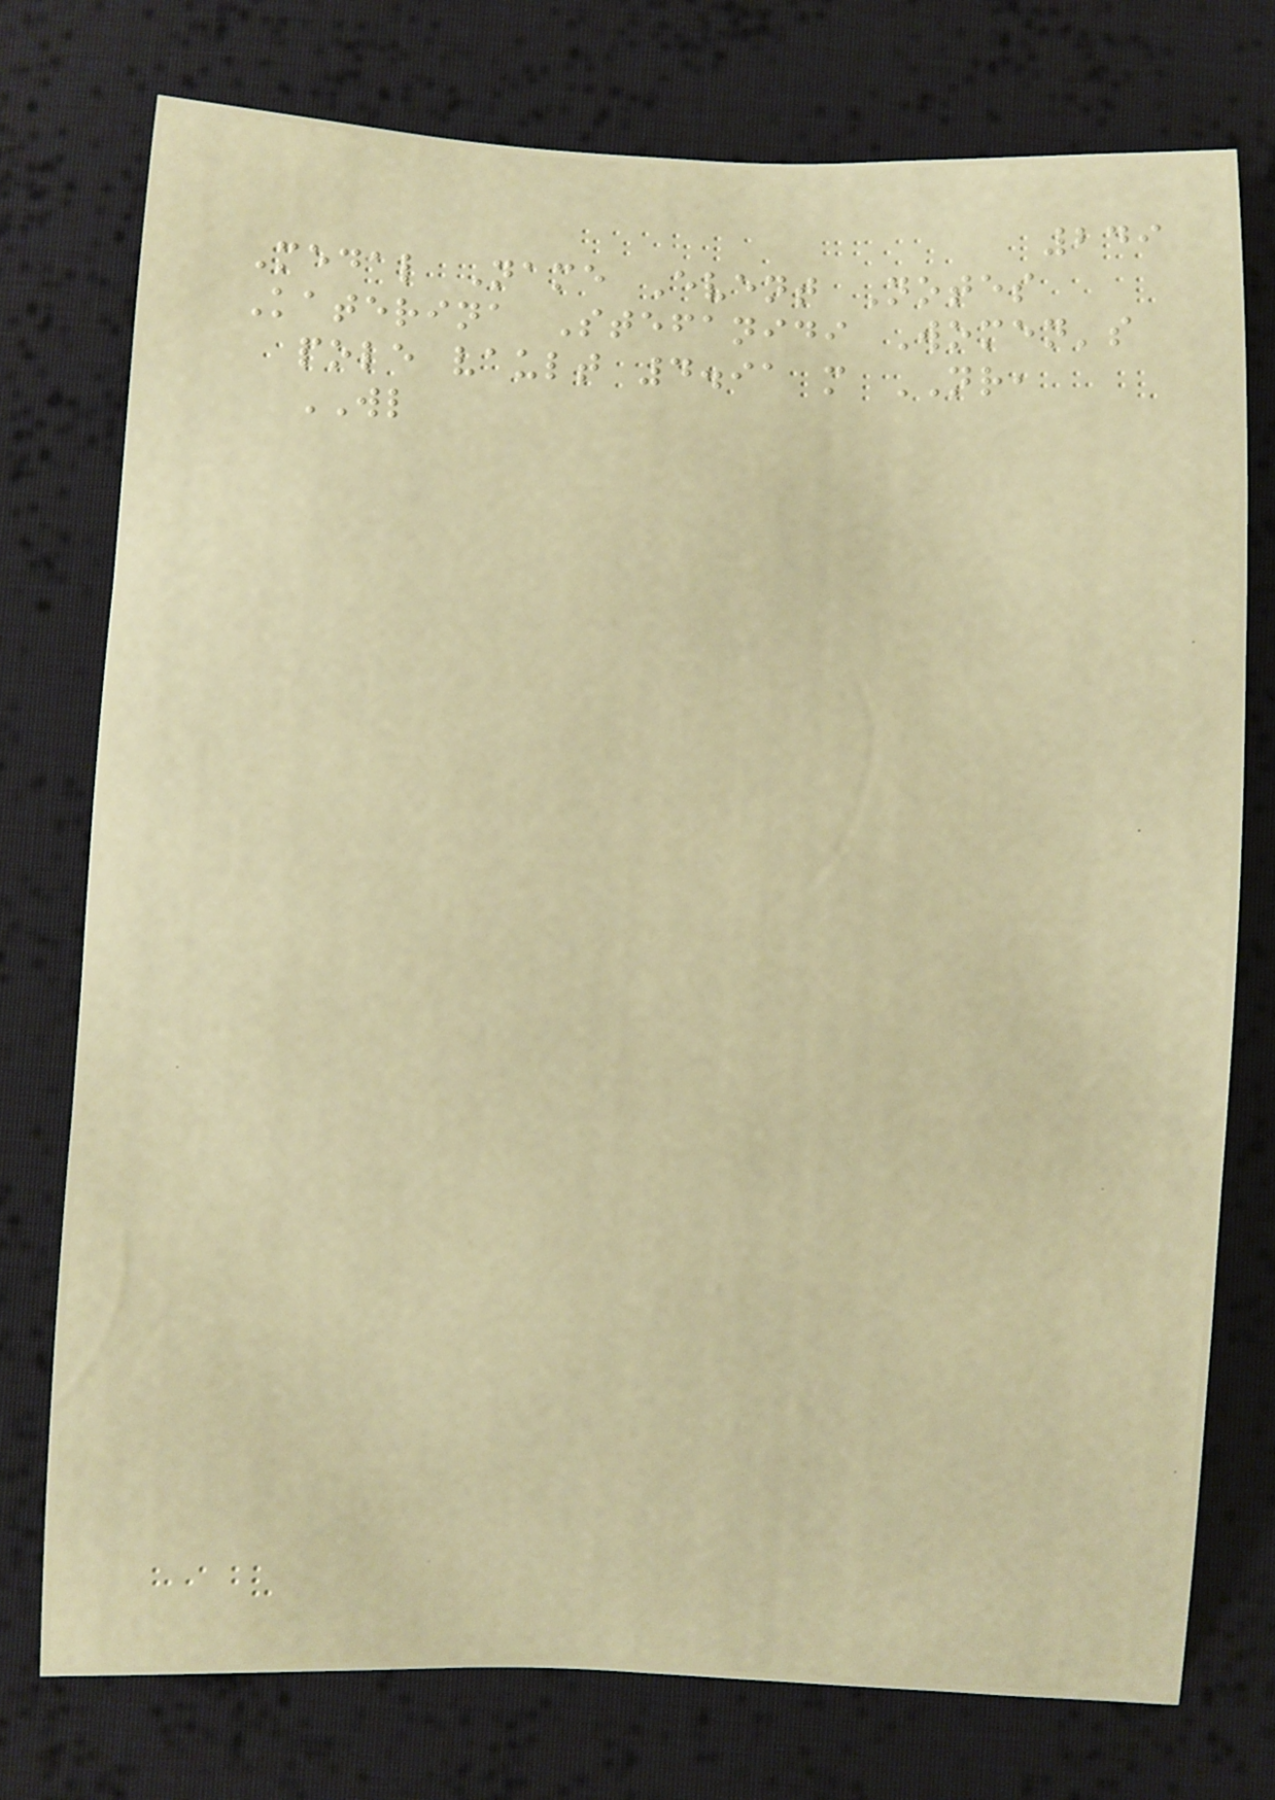249
Medal Name Event Notes
Katerina Stefanidi Women's
pole vault 4.91 m NR,
WL
